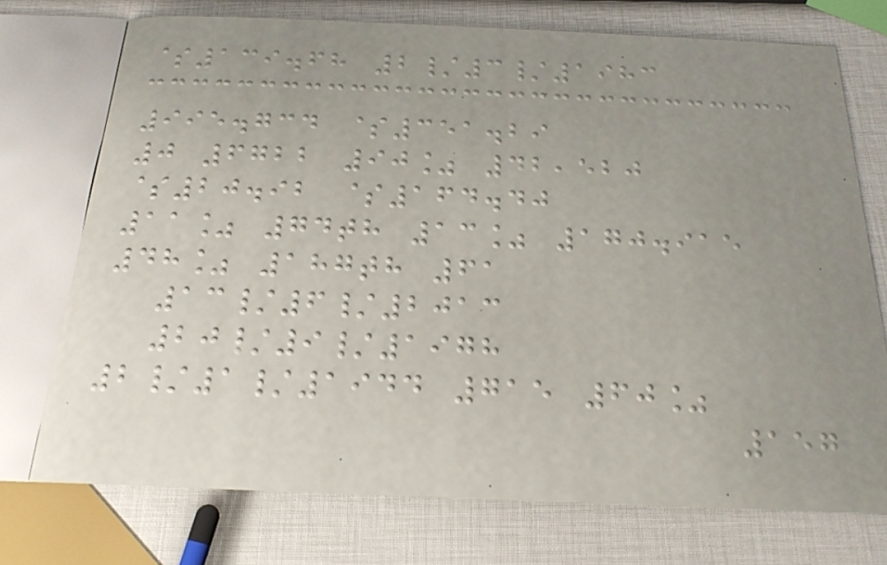$139.68 2/3/1983
995.734 $351.29
0 6722 90% 42,520
$20.92 $164.40
11% 74th 13% 170.915
48% 187th 61
13/6/2013
20/9/1978
2/1/1944 715 60%
157
